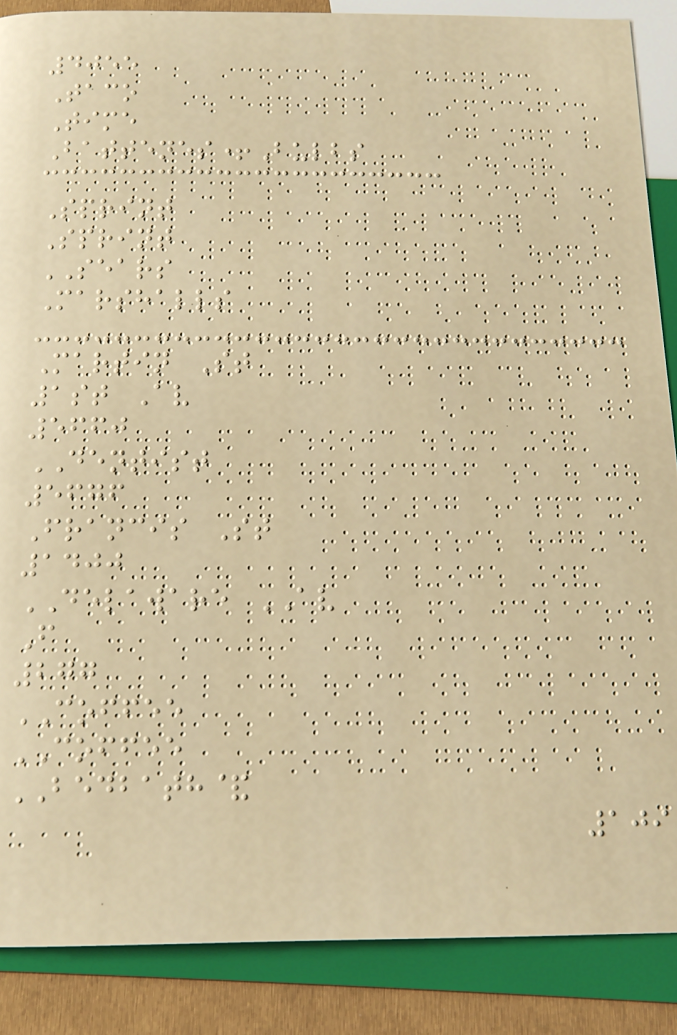4055
Taco
Time
Battenes+Bulbs
Sprint
Sprint
SEARS
Marshalls
Martin St
1st Av
5660
DENTIST
5676
Francis St
1400
DELAWARE AV
F
277
COFFEE
COFFEE
BEDBATH&
109
